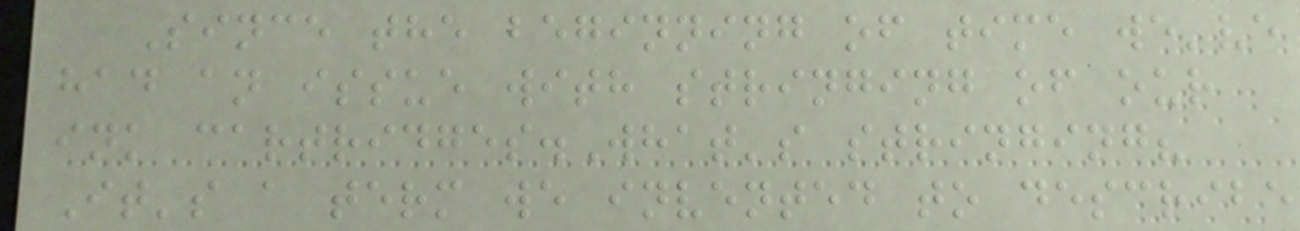Since the beginning of time we've
had an issue with stringing of our
ink cartridges.What's stringing?
It's a term we invented to describe
